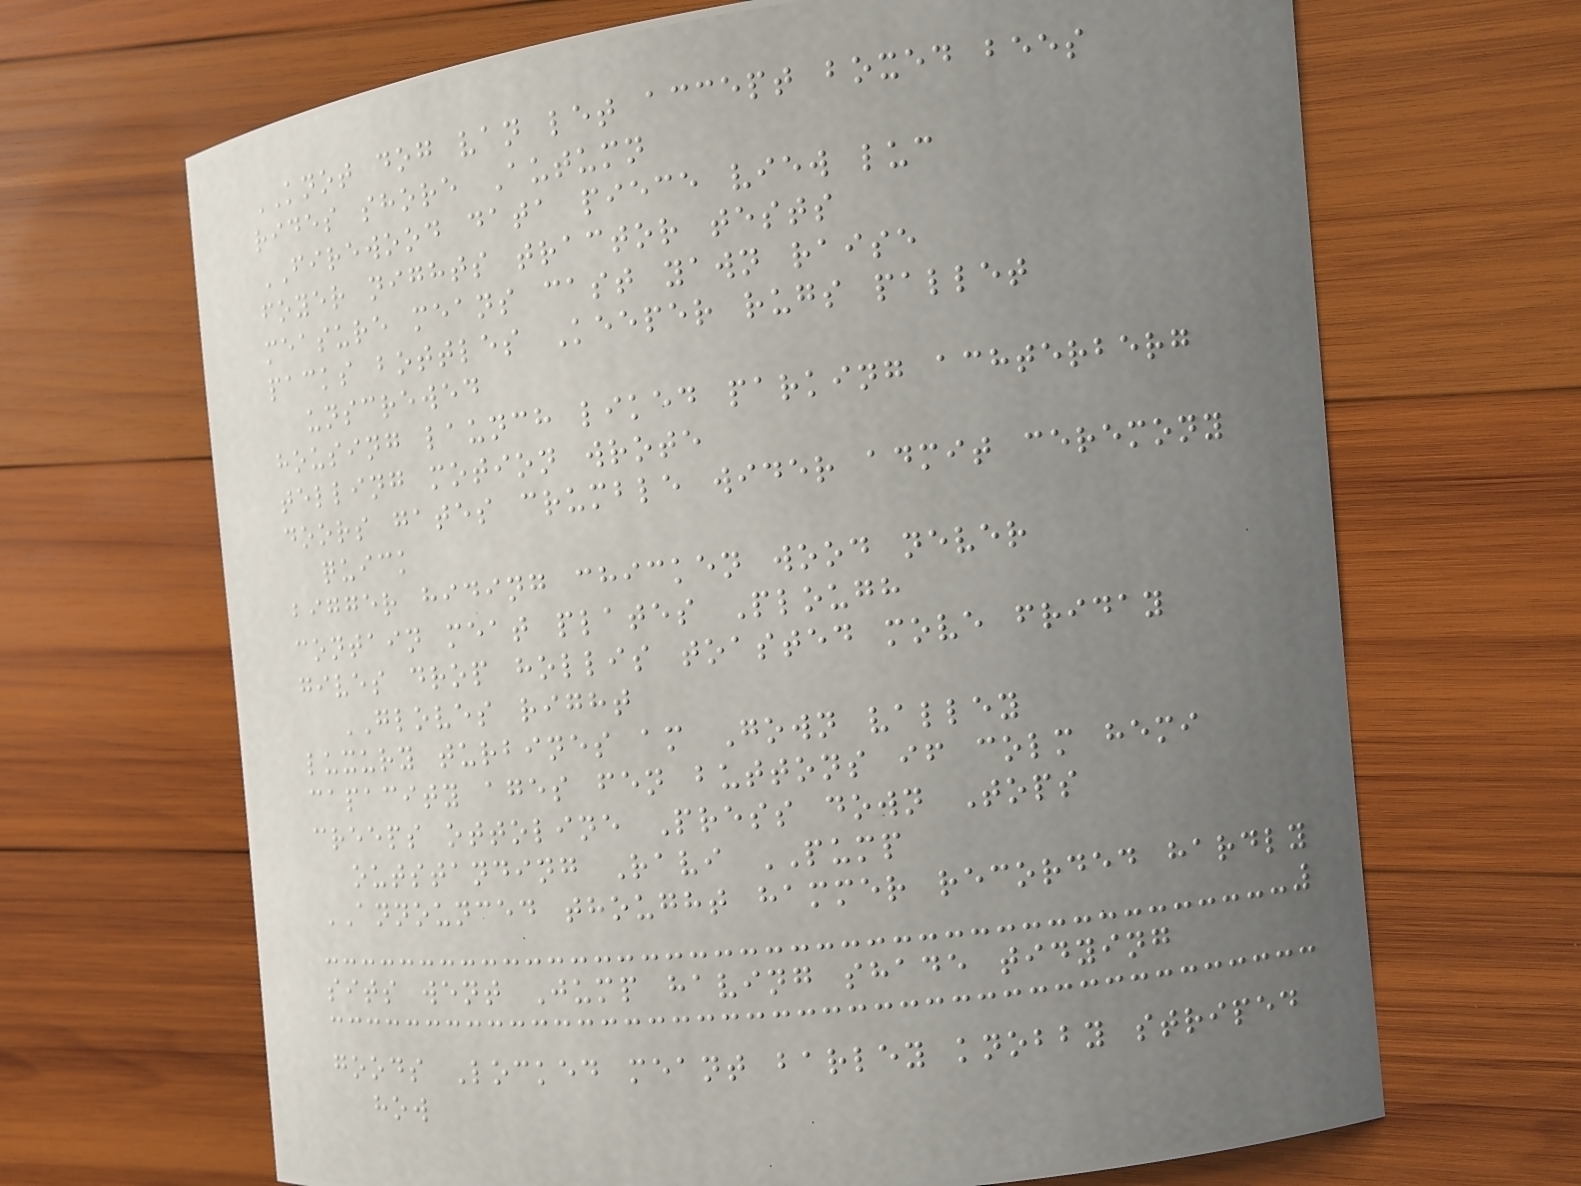KNOT dog van let accept boxed bees
rides shore Autumn
FIREWOOD data piece view luc
foyer nights tractor tests
measure means cast yawn raise
packs bottles Keeper rugs pallet
unscrewed
housing launch liked parking achterberg
telling motion wrote
doors gates crumble wider admit ceremony
quick
bigger hiding chicken wood never
contain meat plates Plough
gives drop hollis toasted move friday
GLOVES right
luxury turbines am Gown valley
capacity ages fen buttons if colm hemi
creeps ottoline Press down Tops
outstanding Ravi PUMP
ANNOUNCED thought hammer recorded hardly
sits went Jump having shade tidying
goods Locked meant barley knobby striped
how
